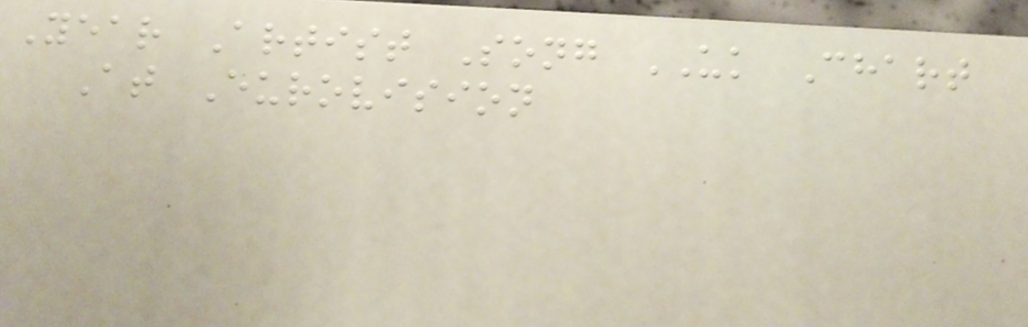Year Artist Song UK Chart
At Eurovision
